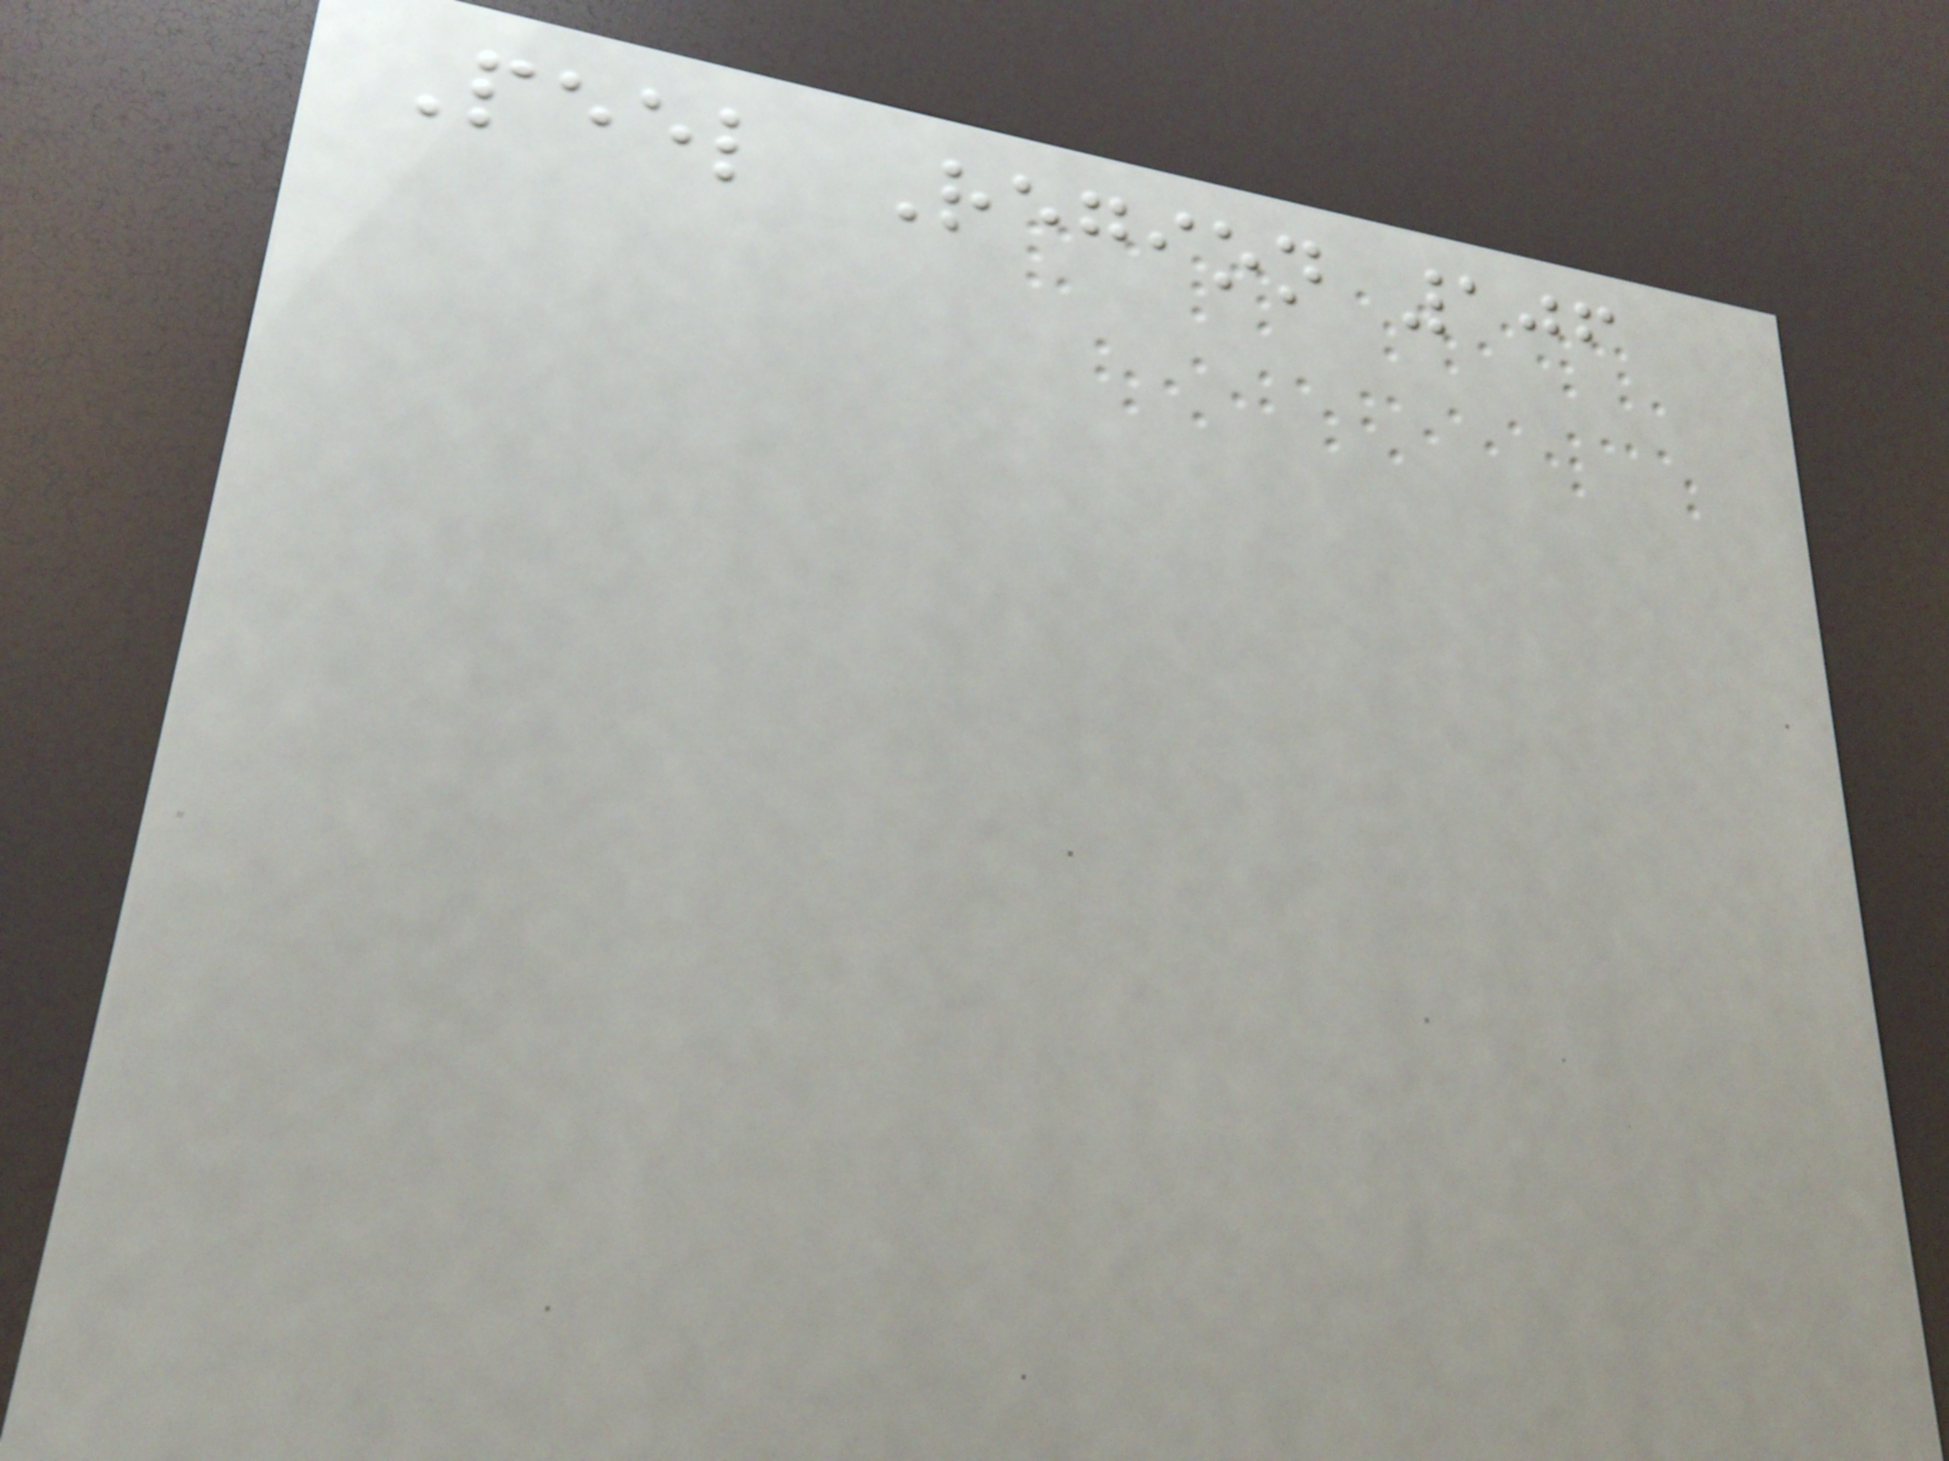Peel Region 106
